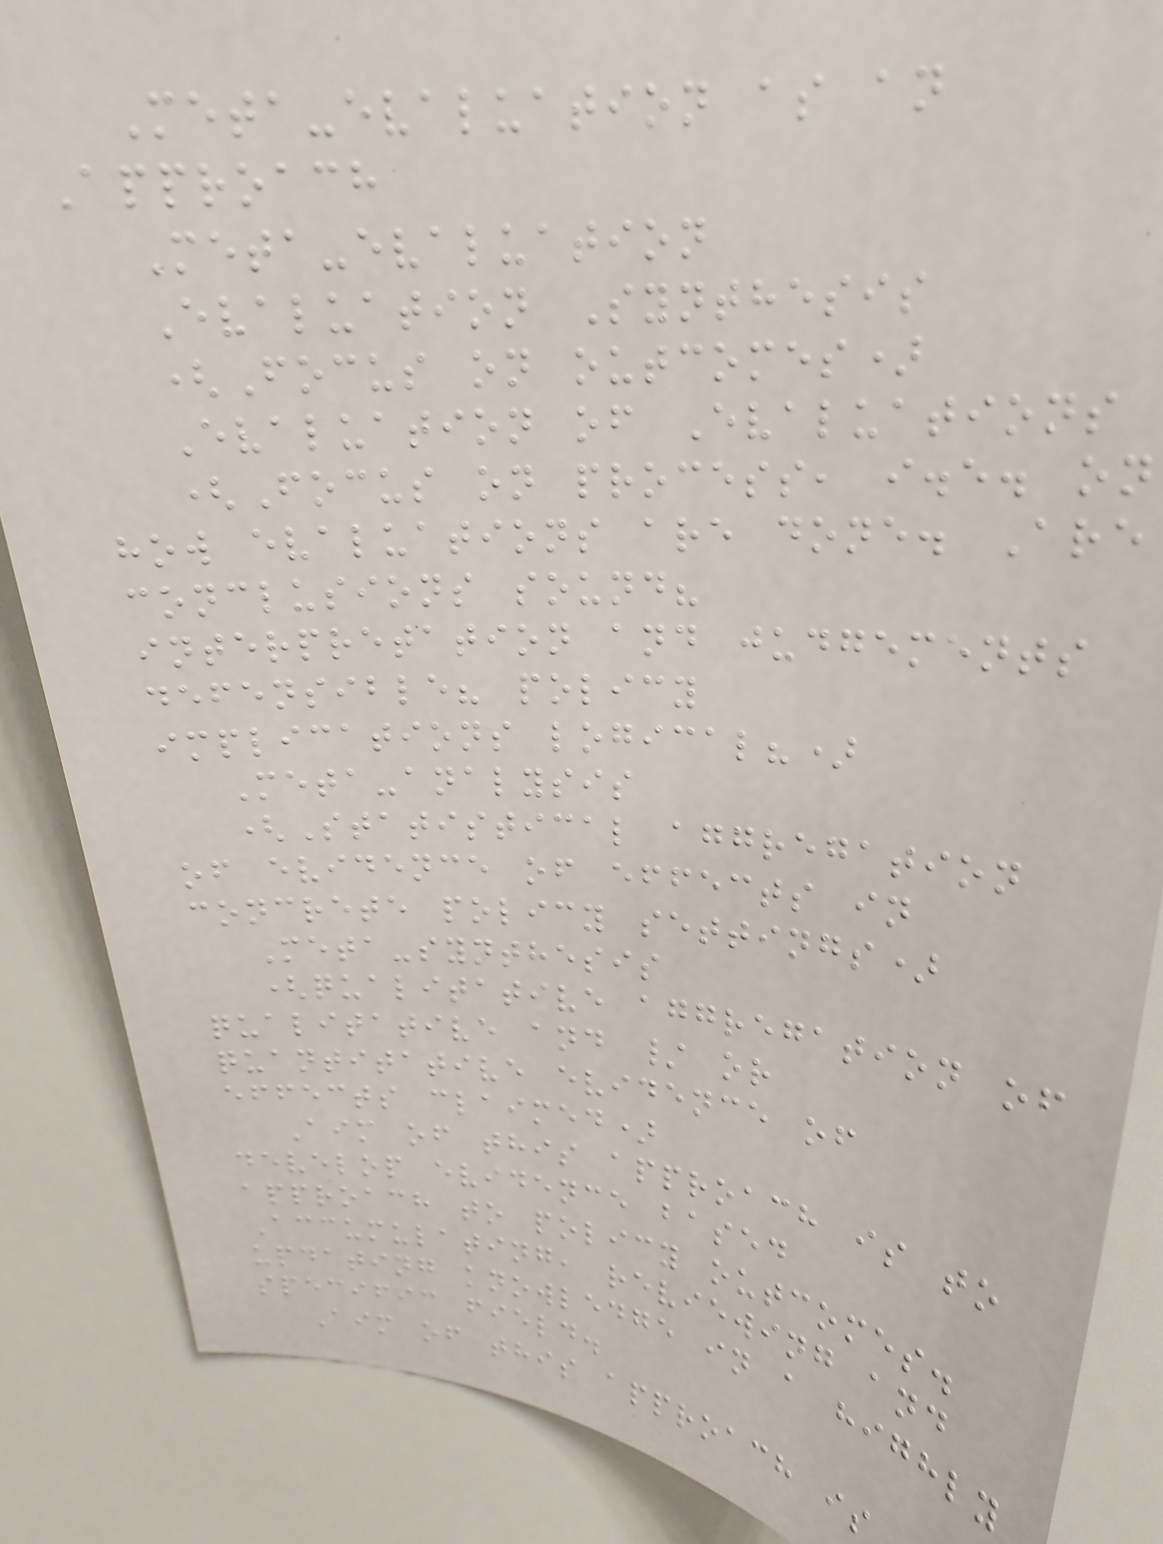Meta-evaluation as an
Approach
Meta-evaluation
Evaluation Synthesis
(Focus on outcomes)
Evaluation of Evaluations
(Focus on process, i.e. on
how evaluations are done. Are
conclusions sound?
interpretation and judgements
defensible? policy
implications logical?)
Meta-analysis
(Statistical aggregation
of evidence of effects in
concrete policy settings)
Meta-synthesis
(qualitative aggregation of
qualitative and / or
quantitative evidence of
effects claimed)
Aim of this approach is to
develop evidence based
approach to policy outcomes.
Accumulating, reviewing and
updating knowledge in a highly
specific field.
Aim of this approach is
